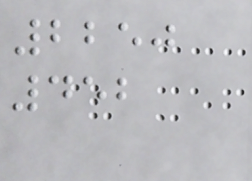2250
452
